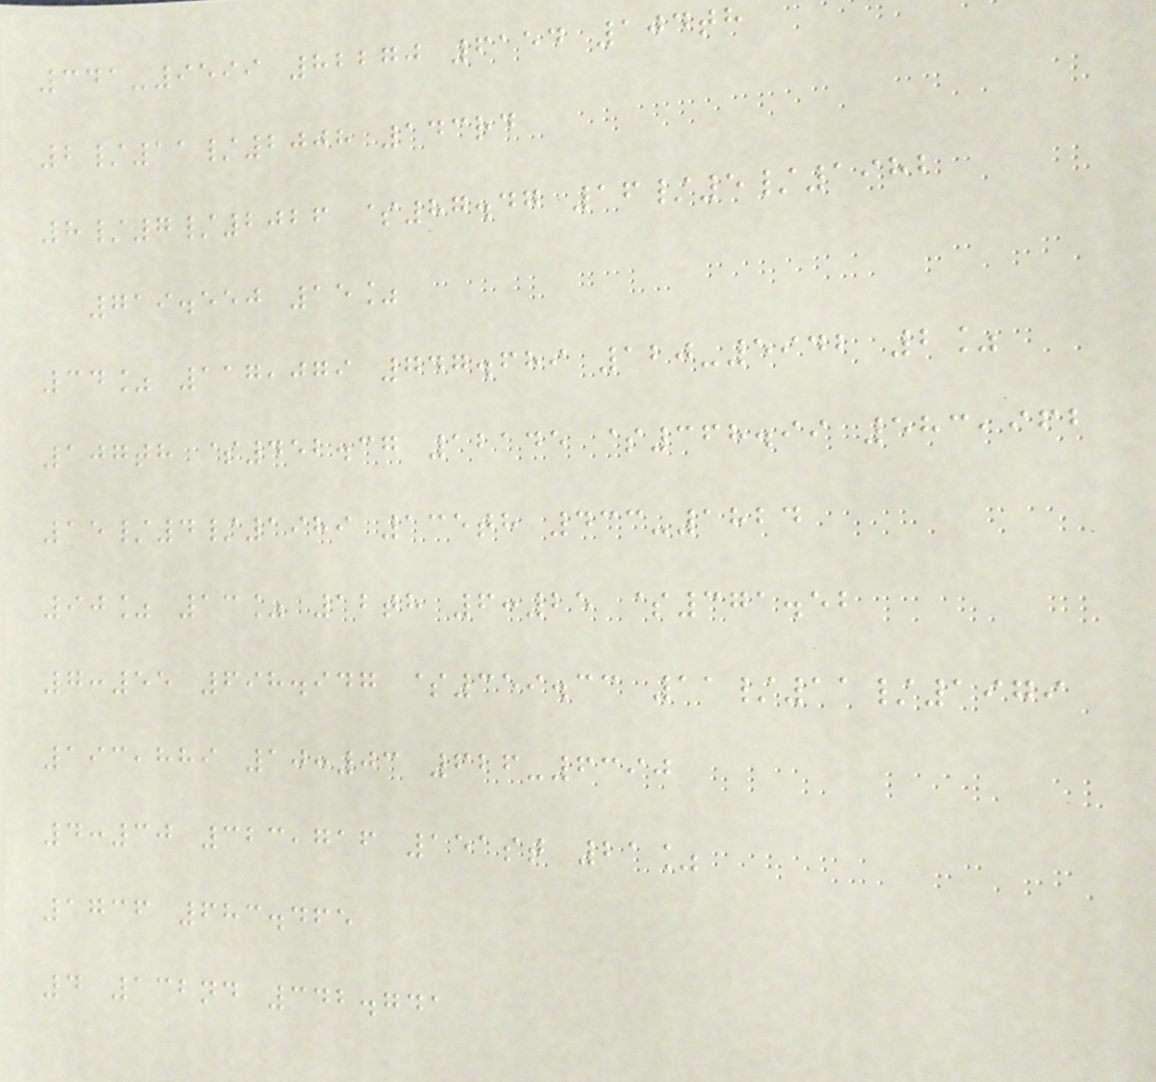341-9599 82270 6154 104th
2/11/2008 143rd
8/7/2026 $87.47 16/5/1982
719.550 15%
34% 117,079 747.689 120-5942 2%
107th $452.37 12145 $368.99 583,962
15/4/1989 135th 433-1824
90% 13% 12th 6:25 $371.52
7:55 698.947 $359.33 11/11/1979
193,889 10:03 626-6390
4:30 323,716 151st 21%
1736 683.465
4 132nd 342.741
